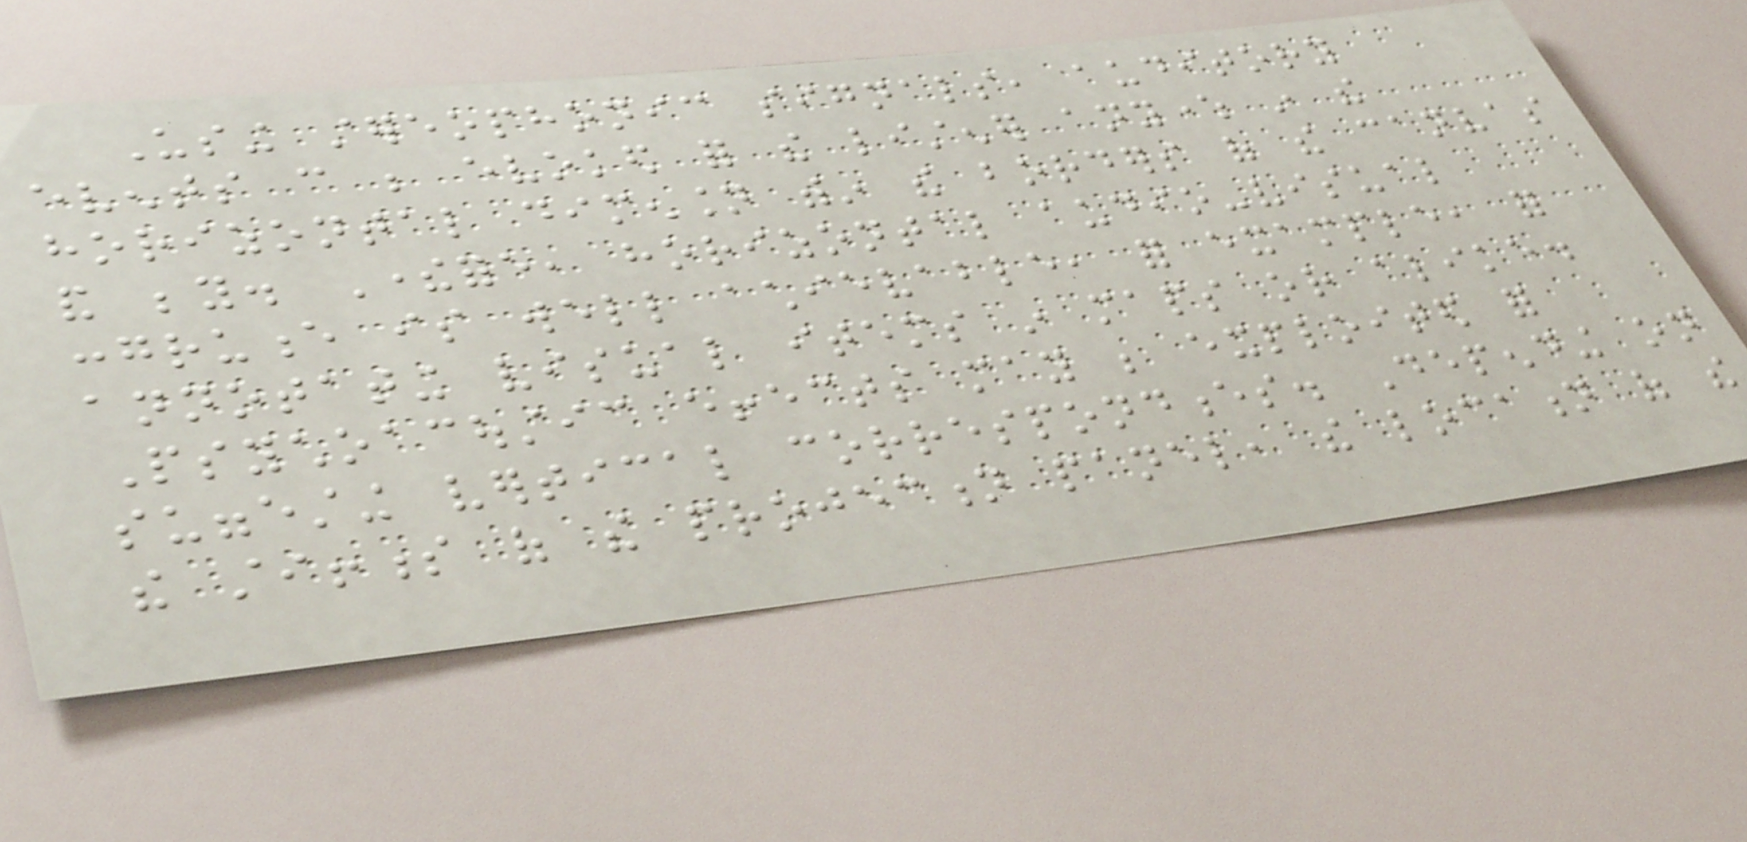Using stereophonic signals, auditory
events can be evoked for the listener anywhere in the
horizontal dimension within the borders of the canvas
and beyond. Therefore, horizontal audio-visual
congruence is well achievable, for example, for
annotating visual items in maps or alike.
Psychoacoustic effects may be exploited for
suggesting vertical correspondences. Depending on
the stiffness of the projection panel, the location of the
